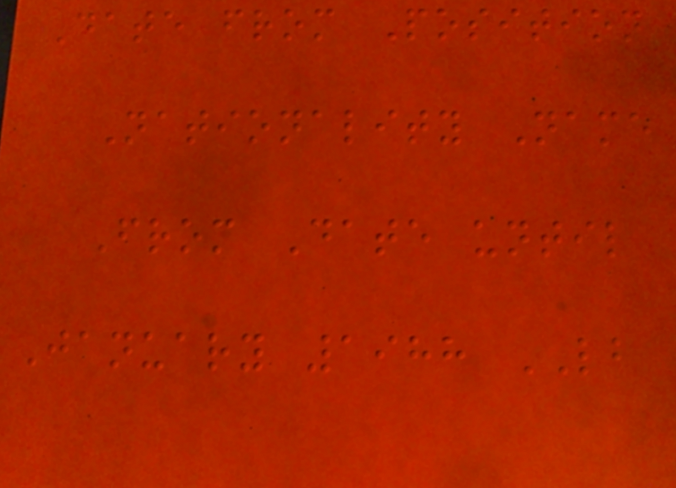Date from Position
Nationality Name
From Date until
January 1988 LB
